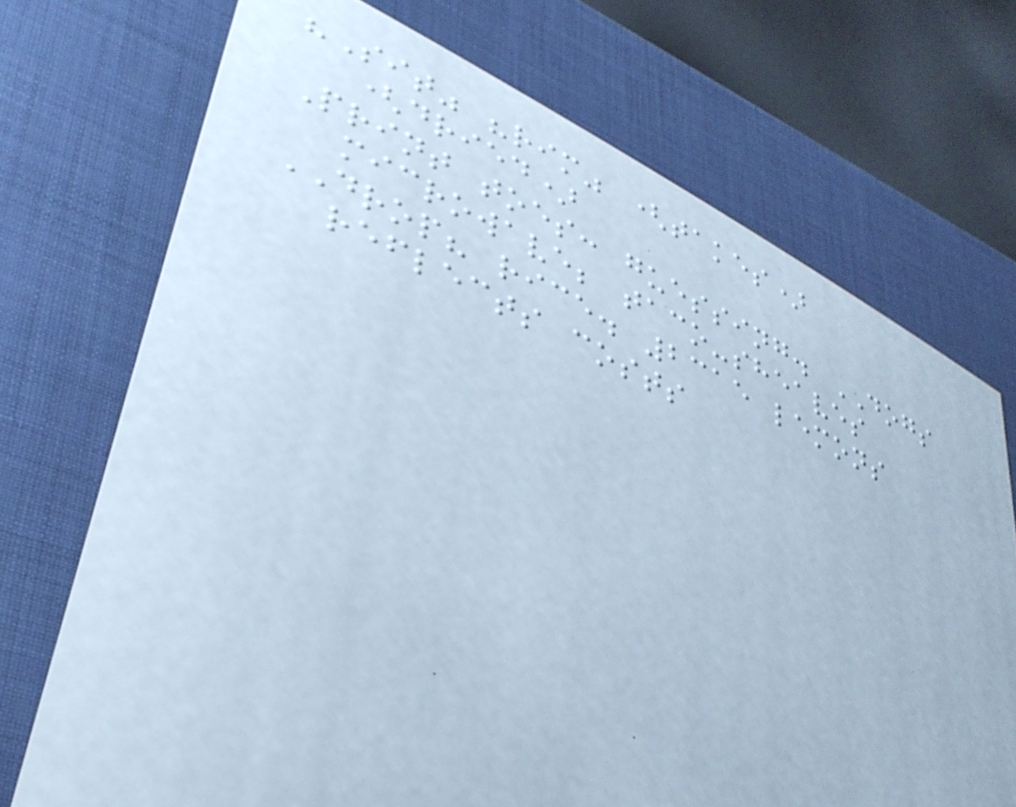"Sit" "rim" (takes)
(dried)
Print toes: guessing. DOGS
microwave; taco-sheaves
DROP? rice. 2315 lemons
reflects costs
